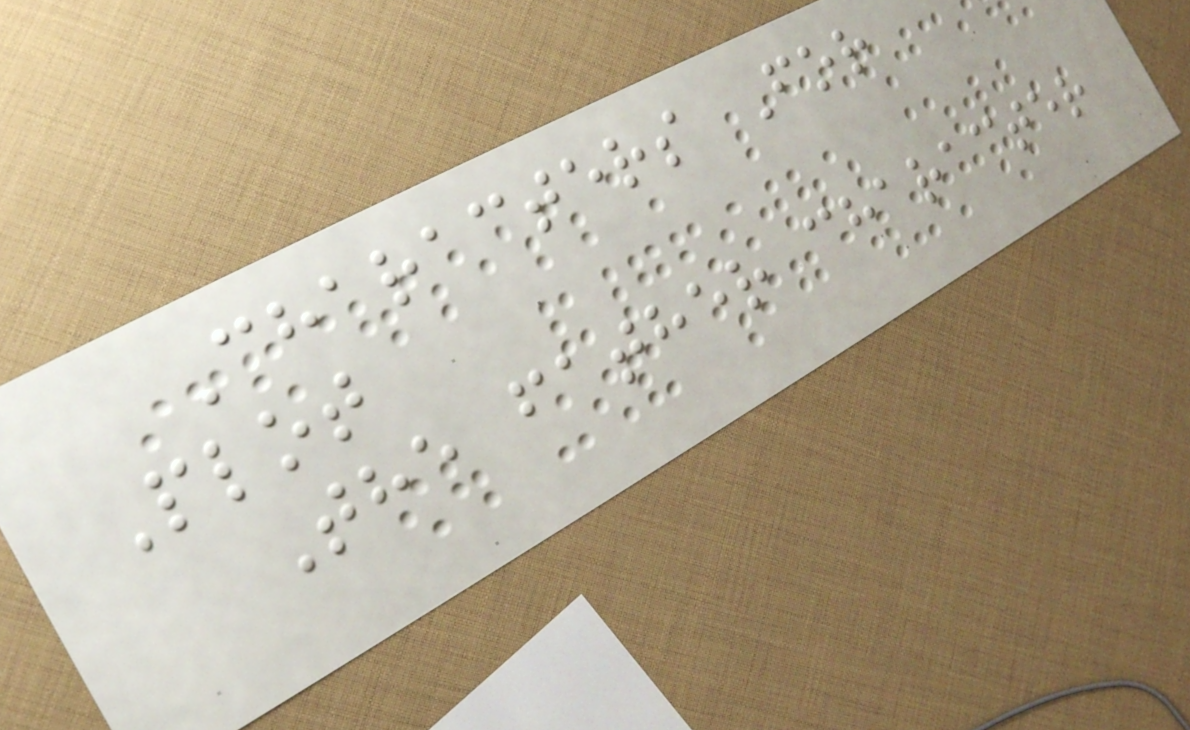Characters For
Plot
The father character
